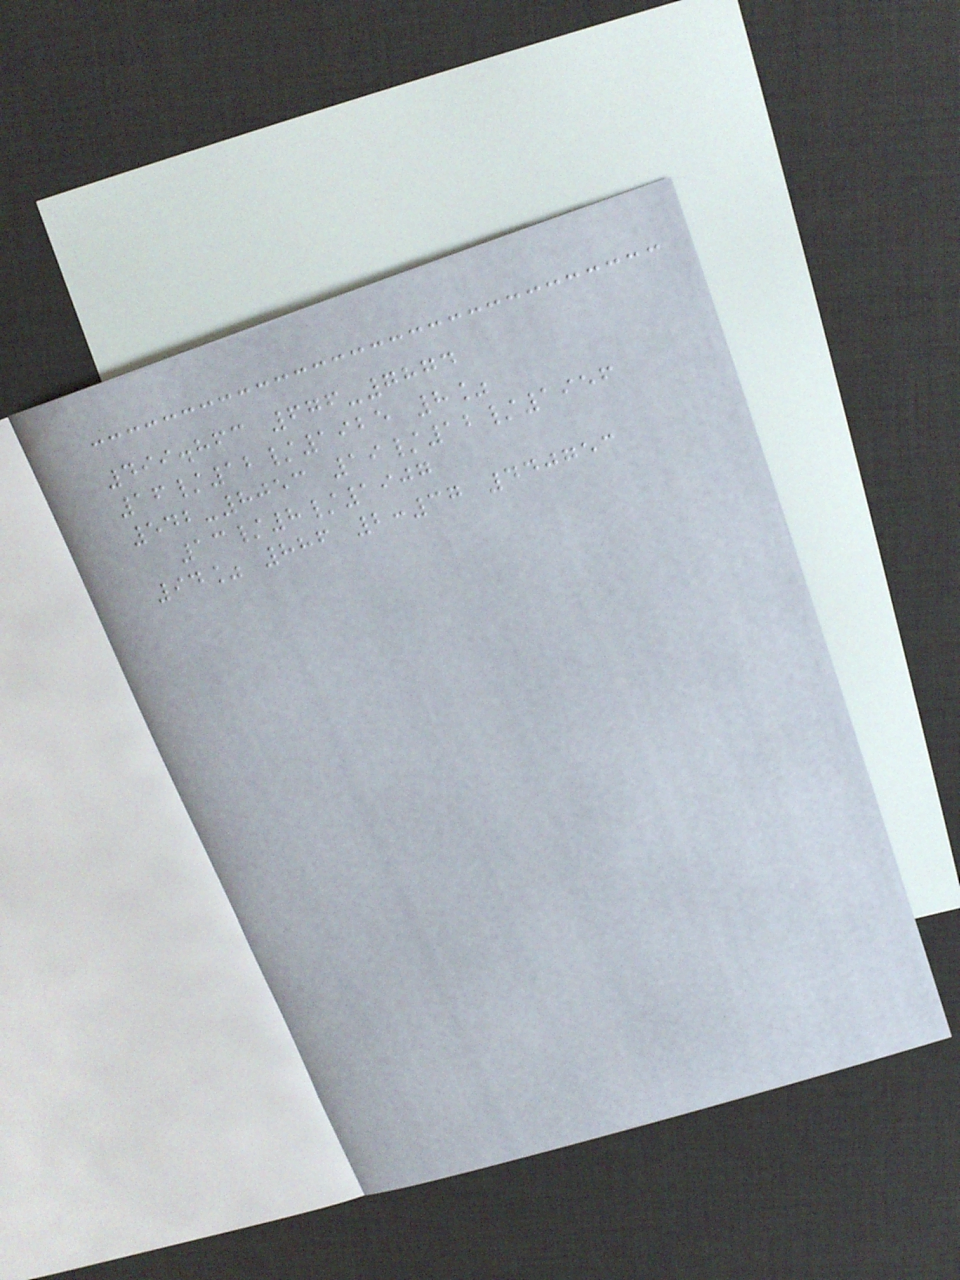499.863 676-7874
16/12/1925 8%
542-8053 19/12/1956
13/8/1907
94% 886 2:37 440753
